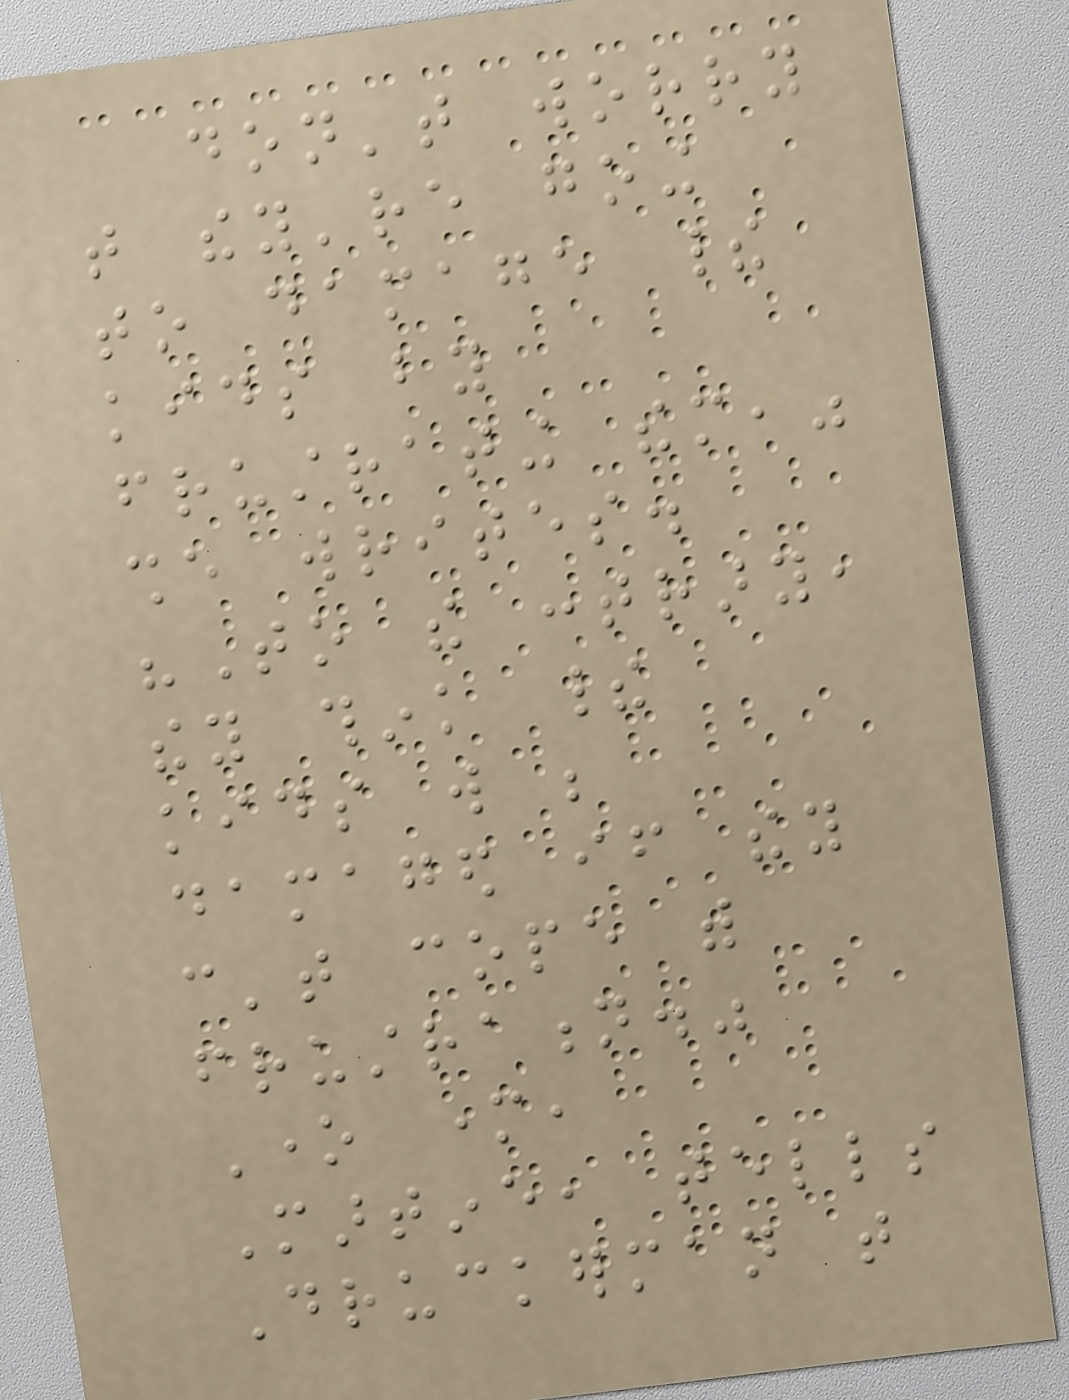don't worry
that they're going
to damage their
kids by
frustrating them,"
she writes.
"To the contrary,
they think their
kids will be
damaged if they
can't cope with
frustration."
One mother,
Martine, tells
Druckerman that
